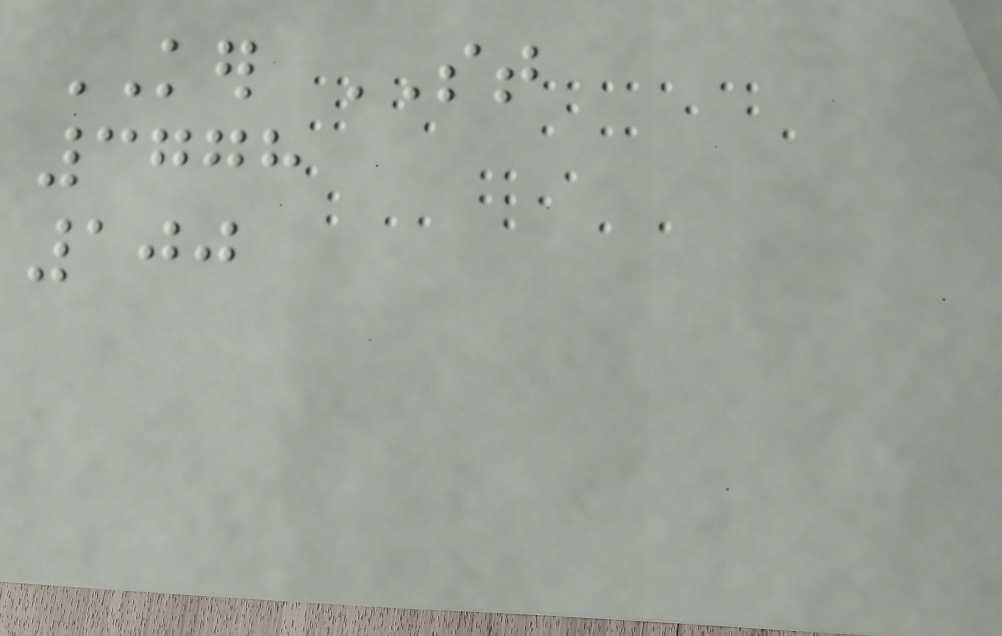KER ST
3778
100
